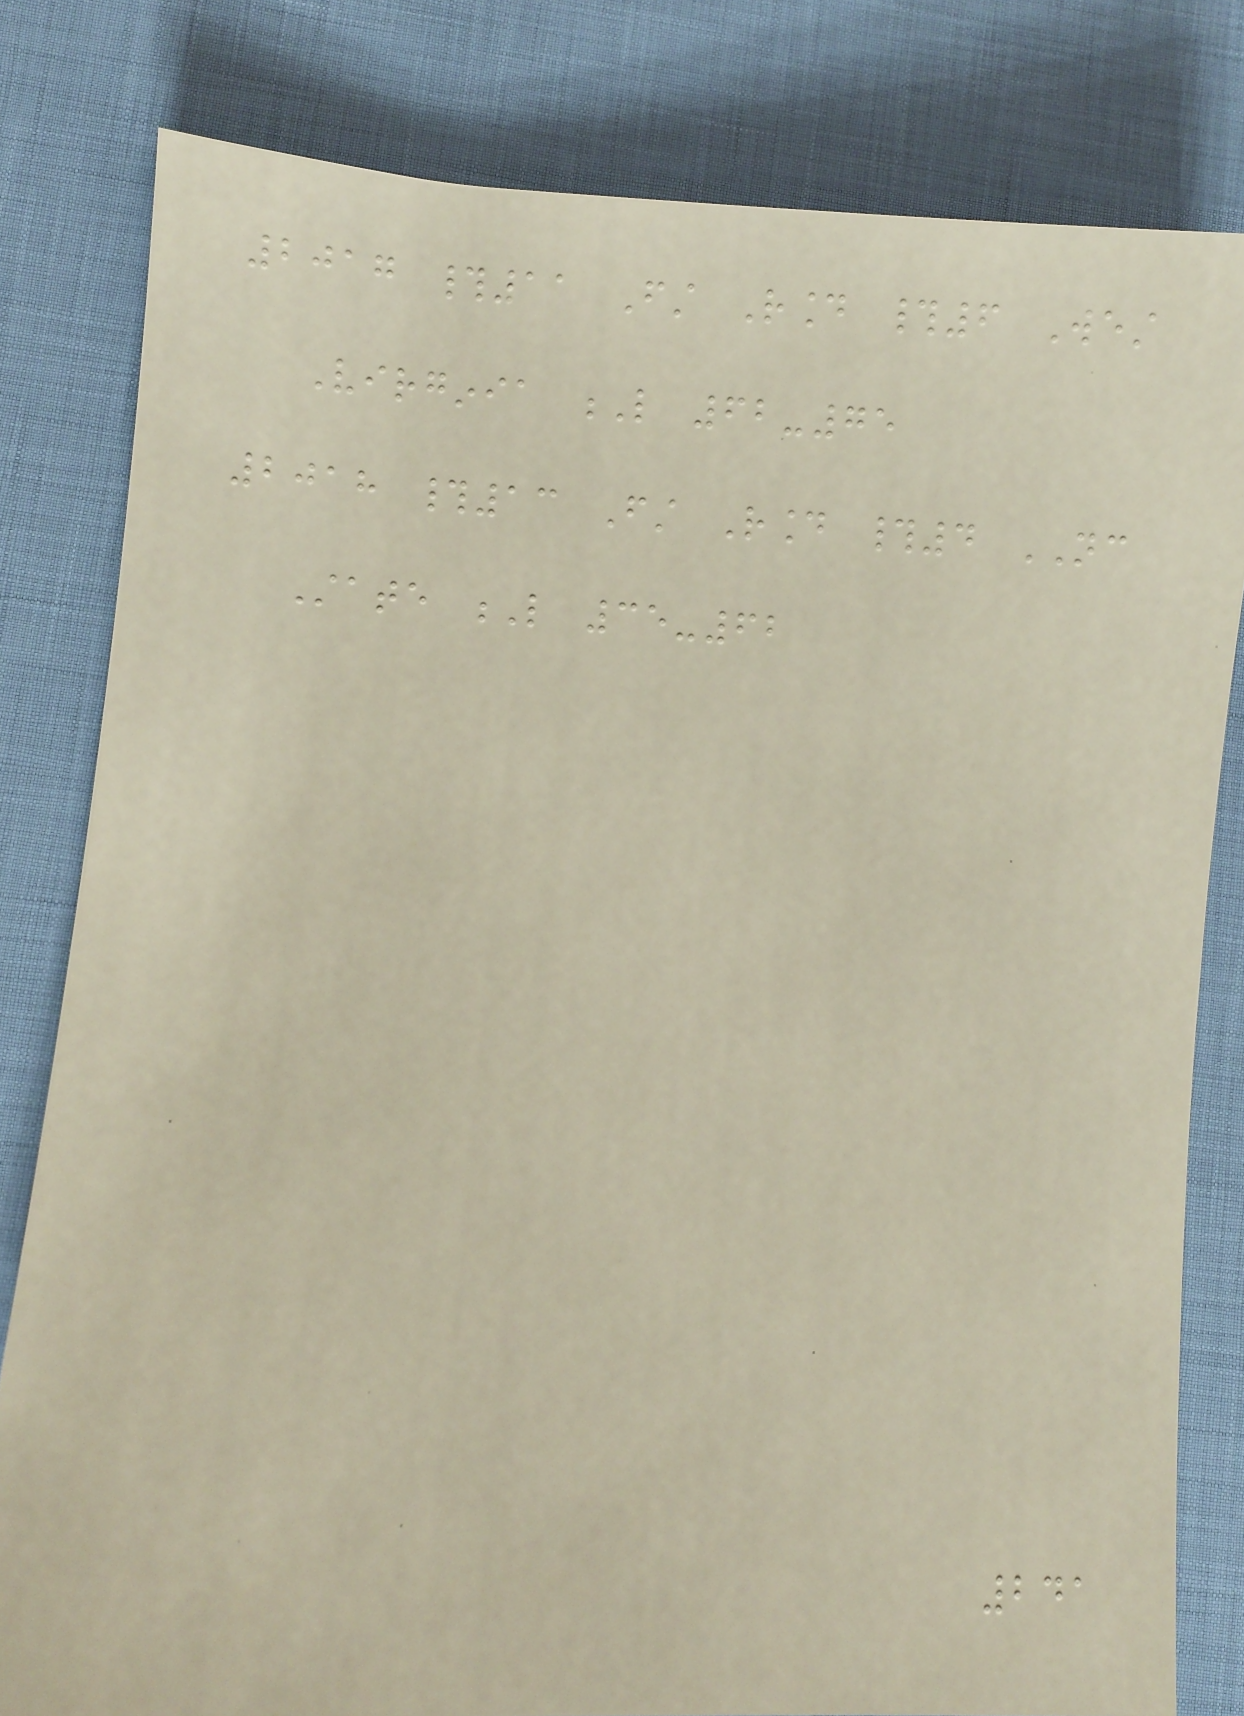2017 #11 First Round #6 West
Virginia L 62-75
2018 #13 First Round #4 NC
State L 35-62
241
